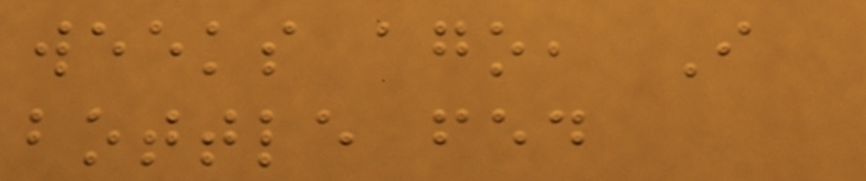weeks ago, I
bottle fed
